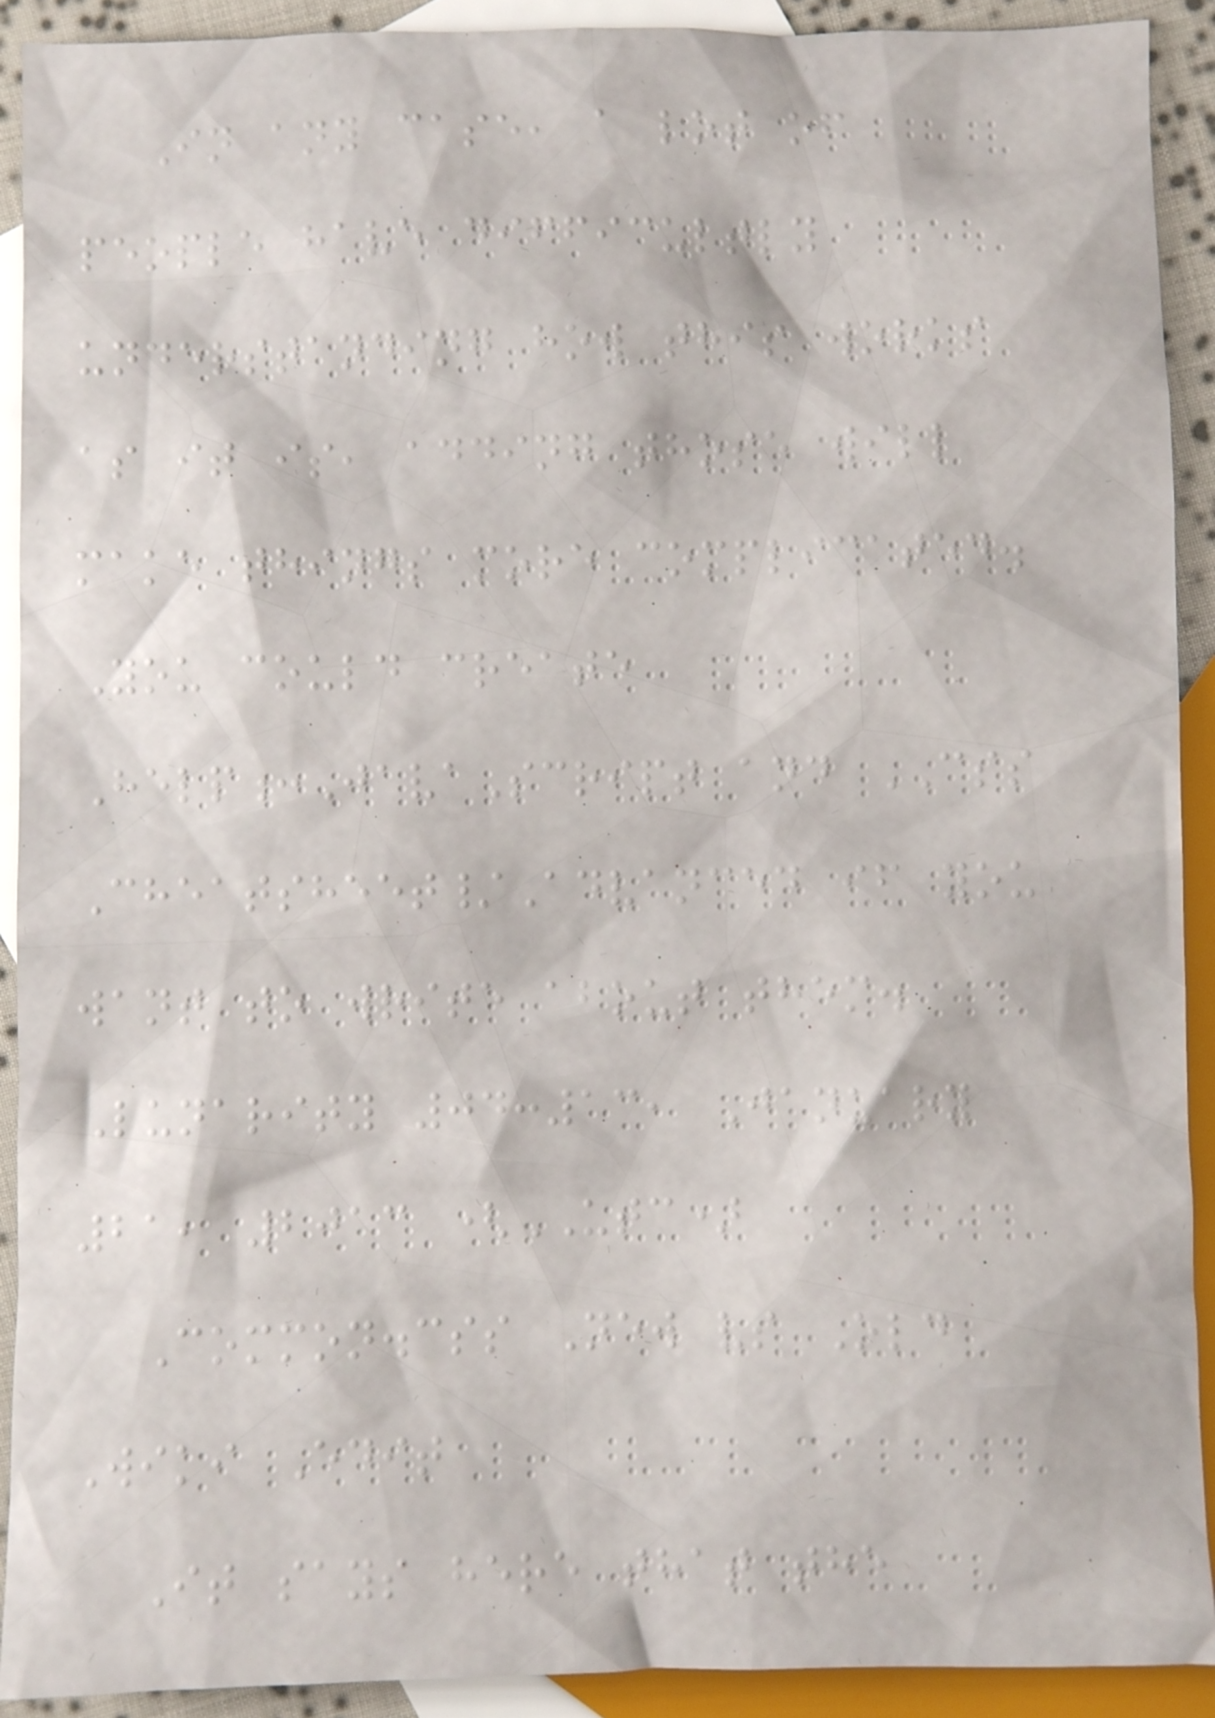In any case, a lot of
people have difficultly
understanding how this works
as it is, adding those will
make things more complicated.
You could create
Help:JavaScript and CSS
Cheatsheet/Advanced if you
want to write about them.
Lunarity 04:13, January
21, 2013 (UTC)
Common.css New vs Old
Wiki Edit
It says here that the
